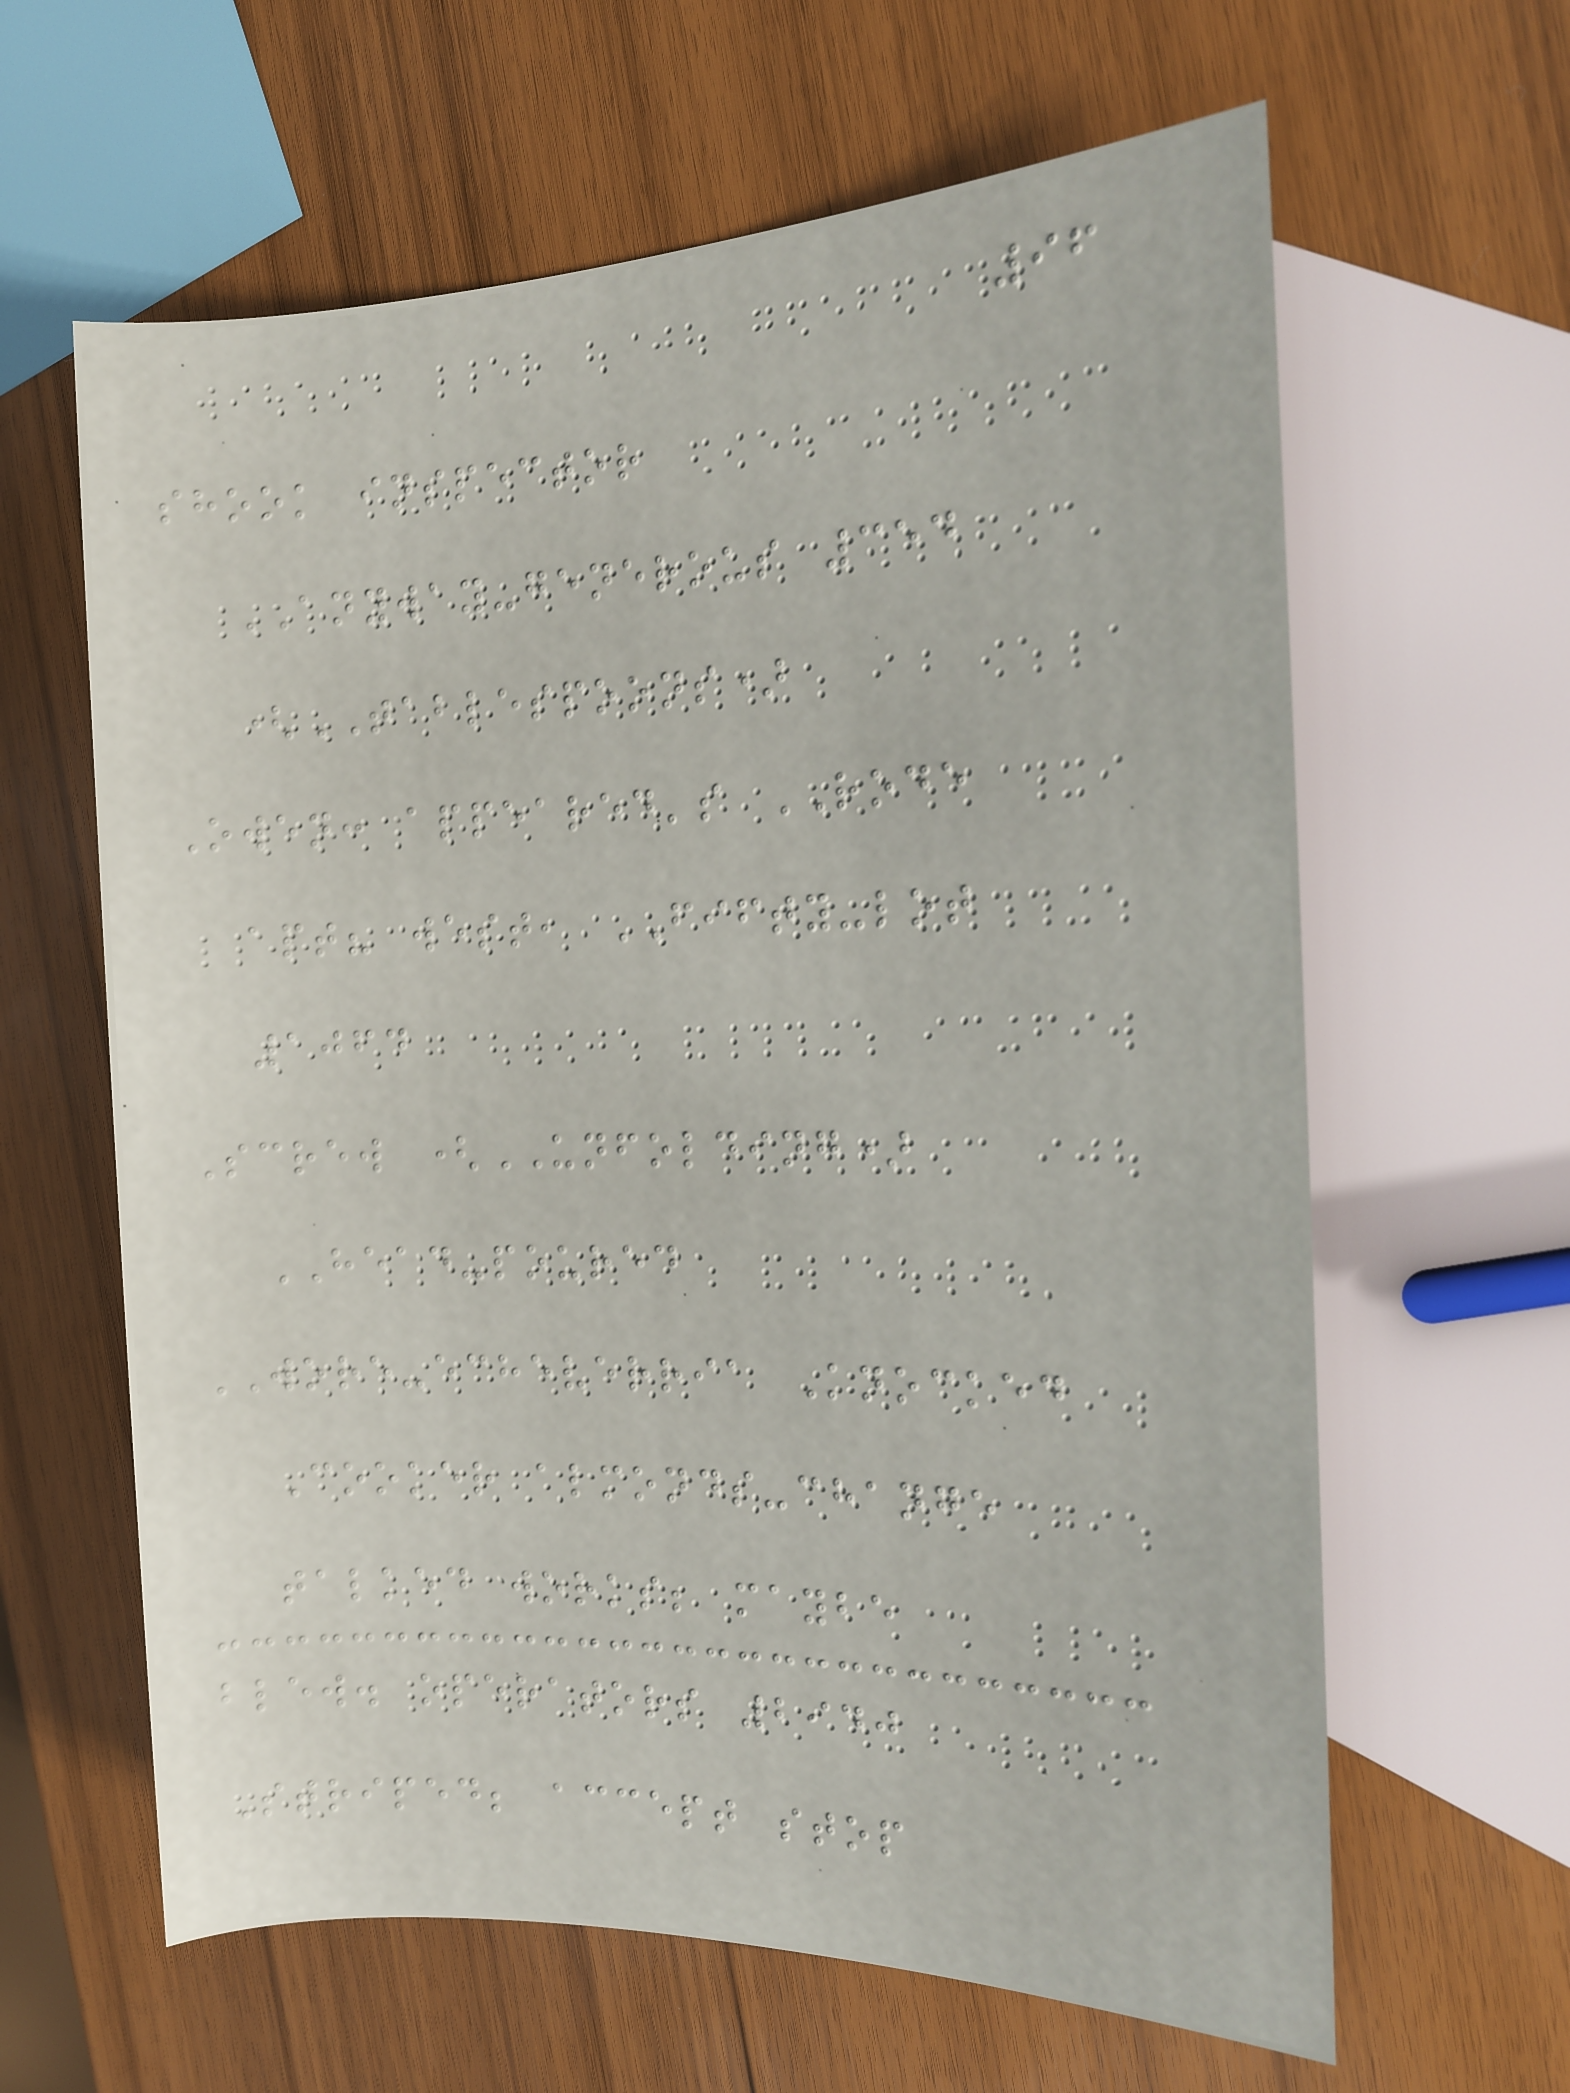96
shook inspector
ANYWAY-generous 354
(TABLESPOONS)
Owen: appeared's RODE
apt? west, FIFTY-lot
1064
Screw (UNFOLDING)
HEAD-poured
WORE-echeverria Knocked
Cooker almonds-change
talked works; maybe
blew. operators 2940
Striped; accept stop
